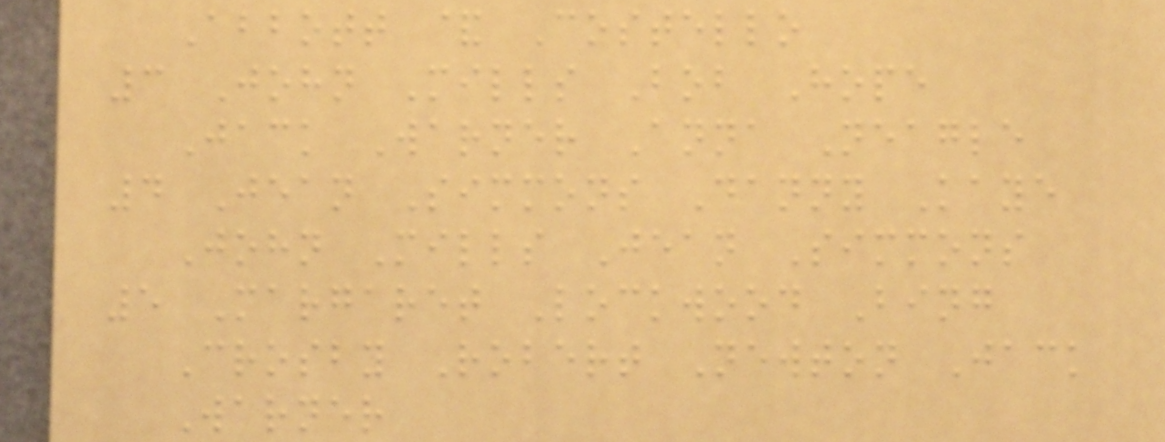Abbott & Costello
3 John Mills Bob Hope
Jack Warner Anna Neagle
4 Jean Simmons Danny Kaye
John Mills Jean Simmons
5 Margaret Lockwood Bing
Crosby Robert Newton Jack
Warner
